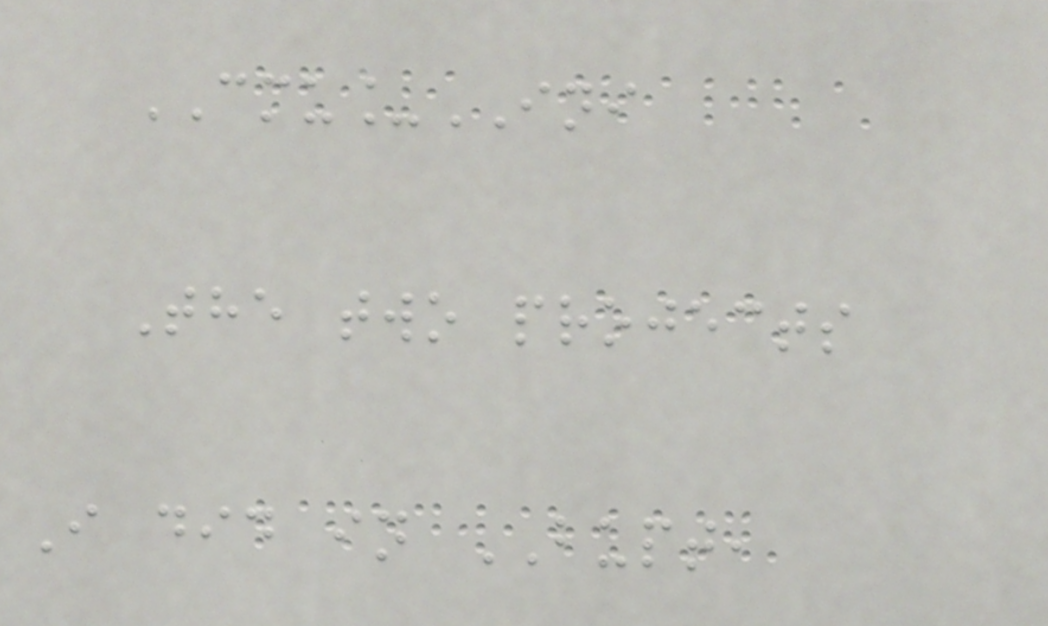CMU_INI
The two projects
I did in BUPT,
